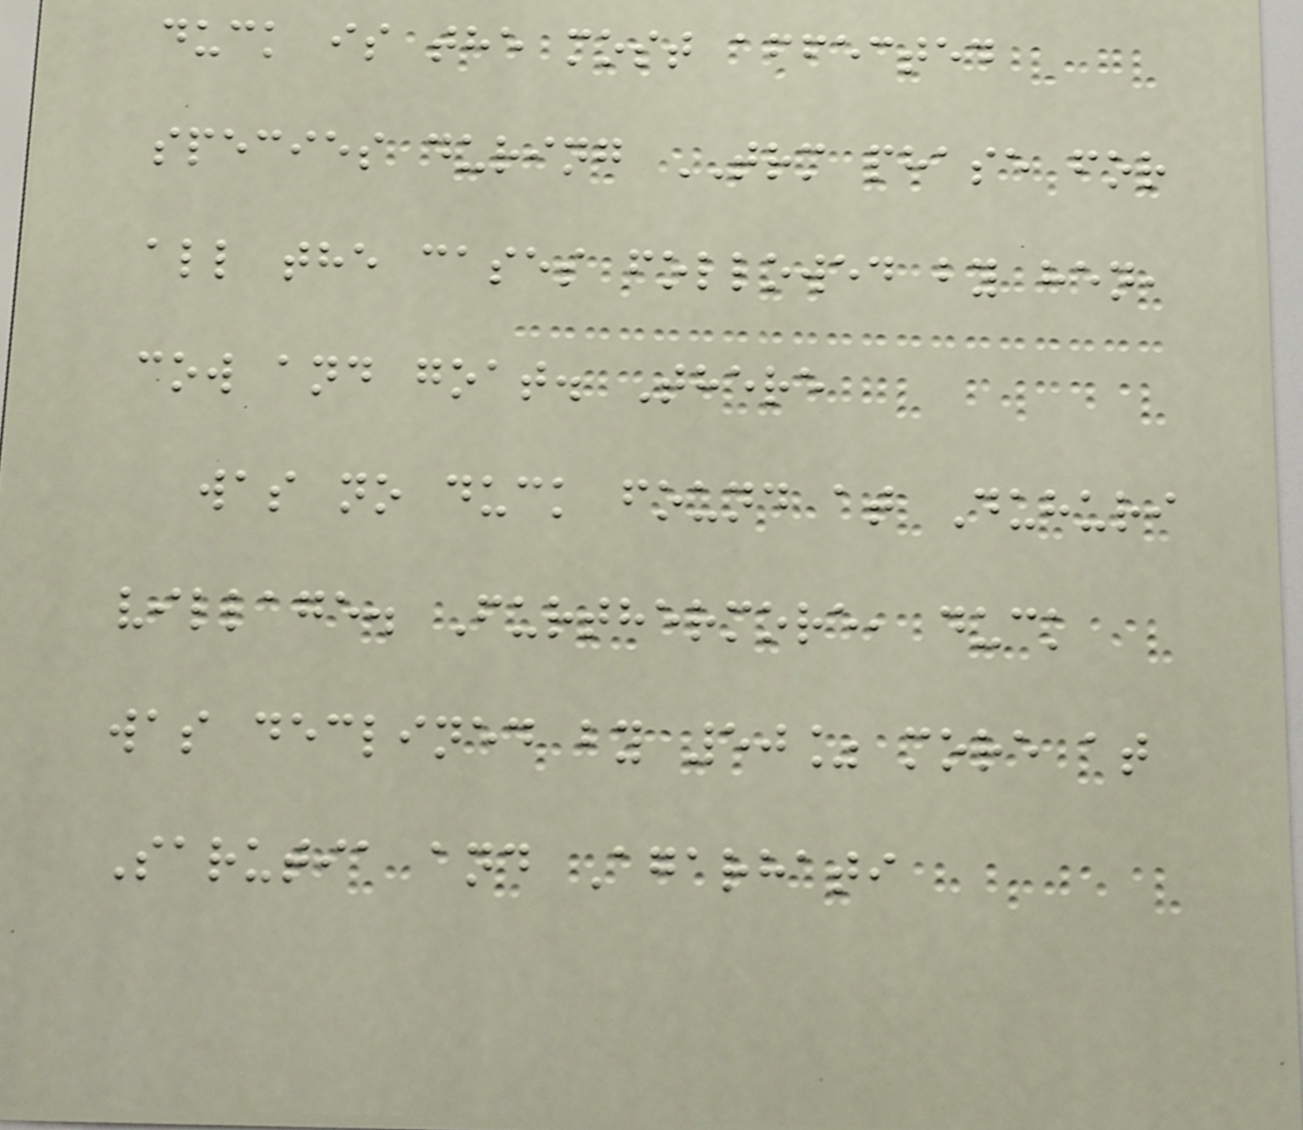duck is the most affected
species during TRM phase for
all the cases followed by hen,
cow and goat. There
was no duck found at Duhuri
village. Furthermore, duck
was declined by 50% more at
Sarutia and Agarhati
